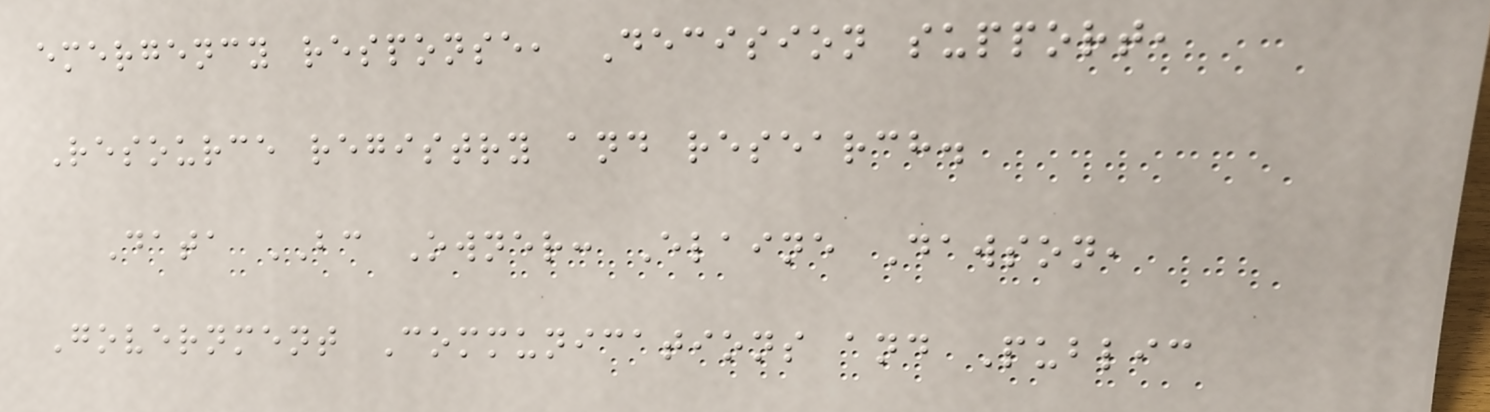emergency response, Decision support,
Resource registry and research.
Data BC Owner: Elaine Dawson,
Government Communications and Public
